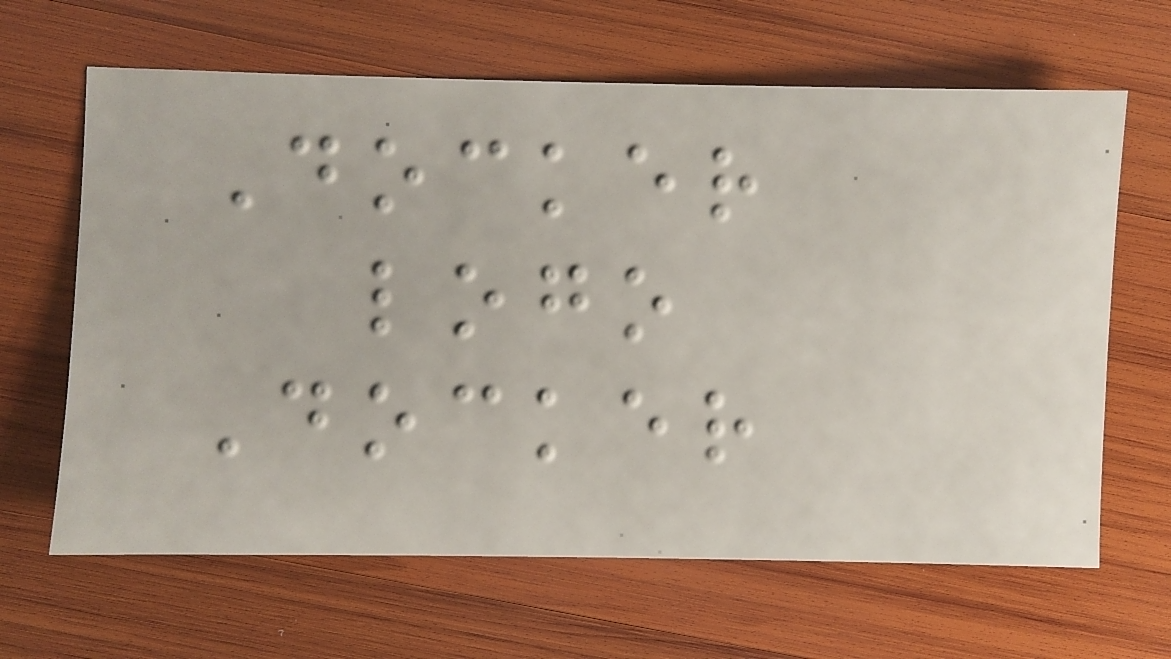Docker
logo
Docker
